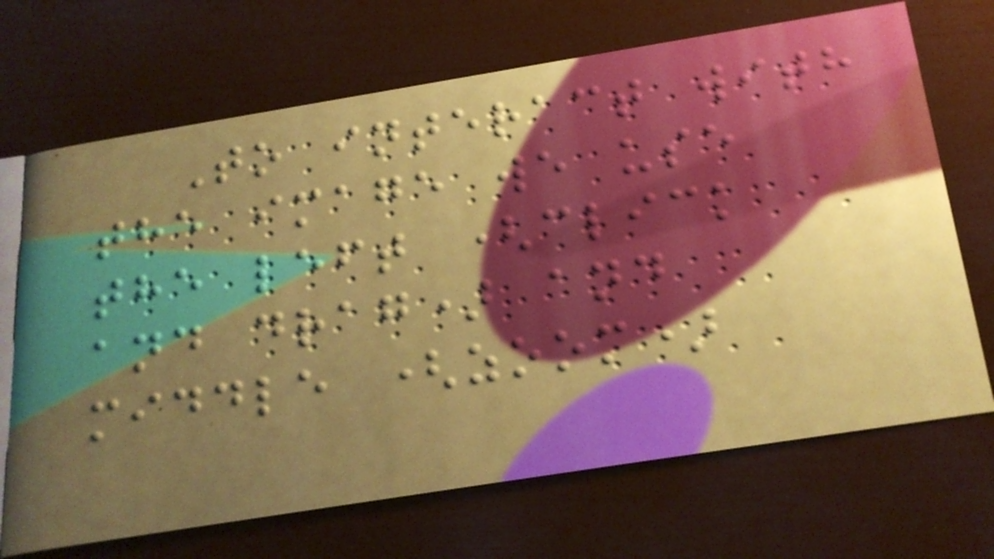To interact with
the image we use
the left (click
and drag) and
middle (zoom)
